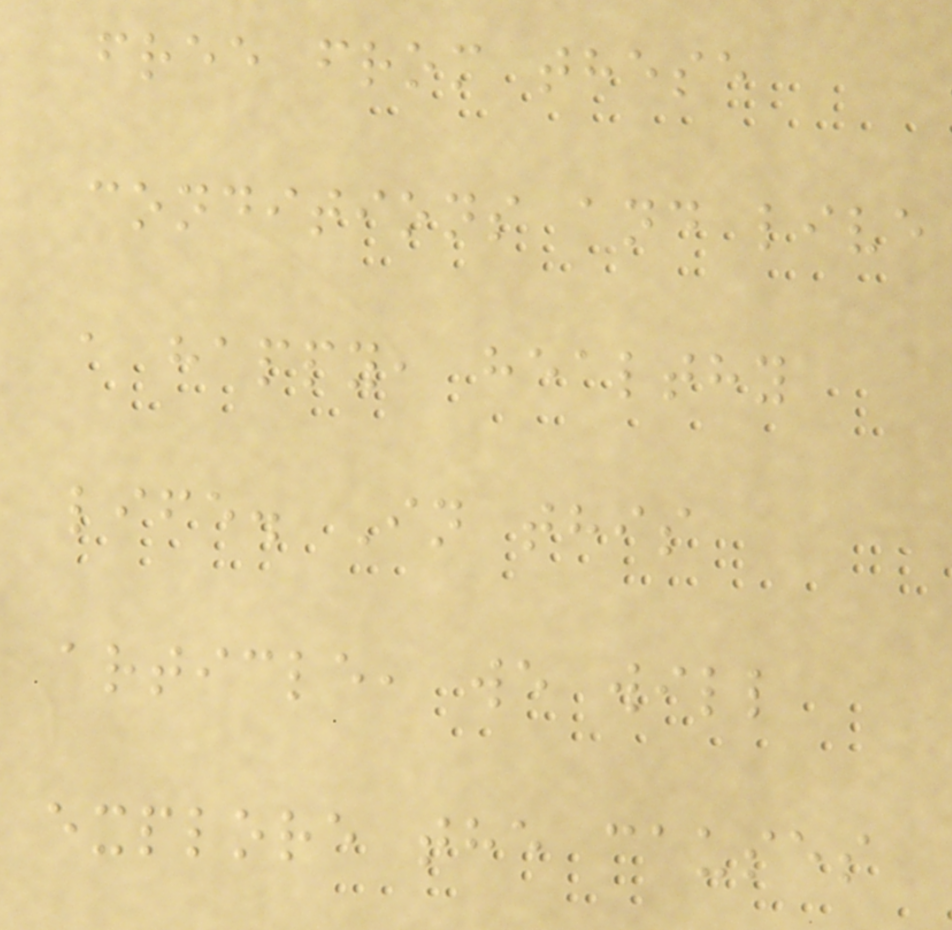free from these
conditions and live
a happy, healthy
life. In this
article, we will
explore the causes
